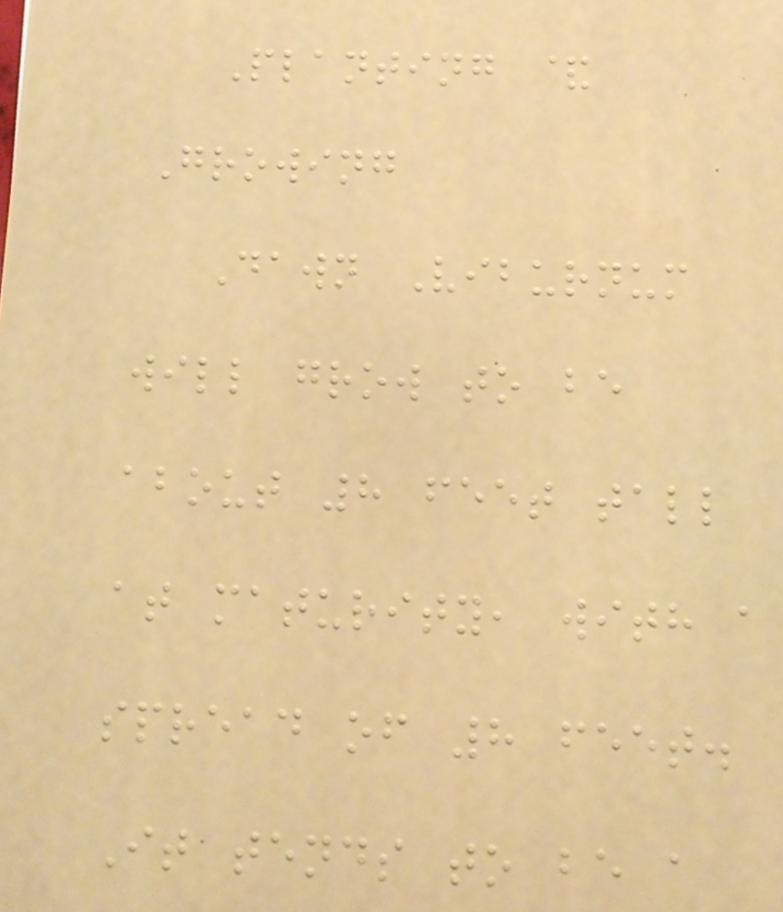Planting &
Growing
Dawn Viburnum
will grow to be
about 8 feet tall
at maturity, with a
spread of 8 feet.
It tends to be a
